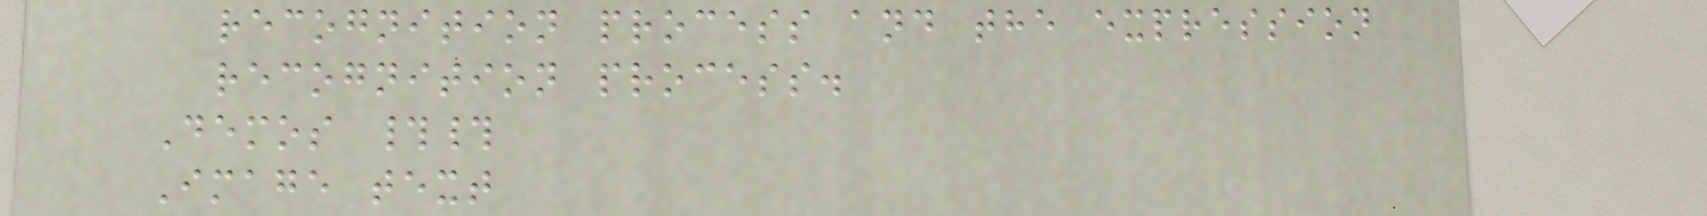recognition process and the expression
recognition process.
Demos ##
Image text
